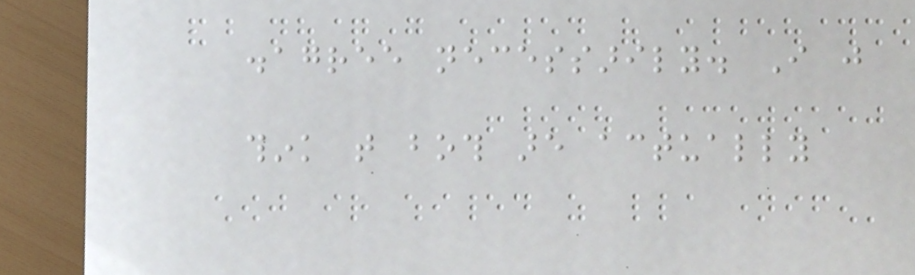disagree necessarily. I just
think that both are actually
